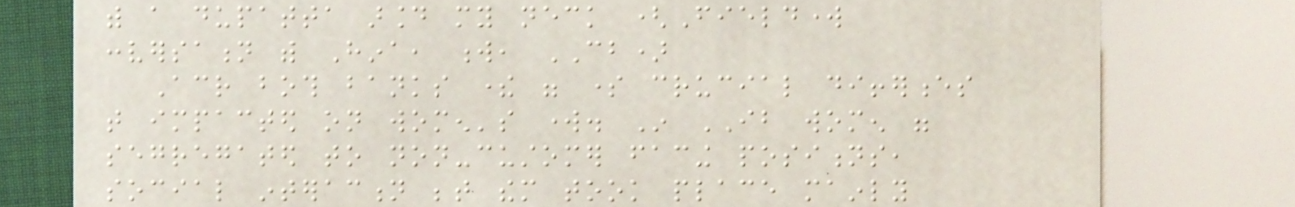with a dupatta around my neck (Fieldwork
conversation with Hina, w, CB)
Across both banks there were some crucial differences
that impacted on women's work. In IB women were
segregated to non-customer facing positions,
social interaction between them took place mainly
